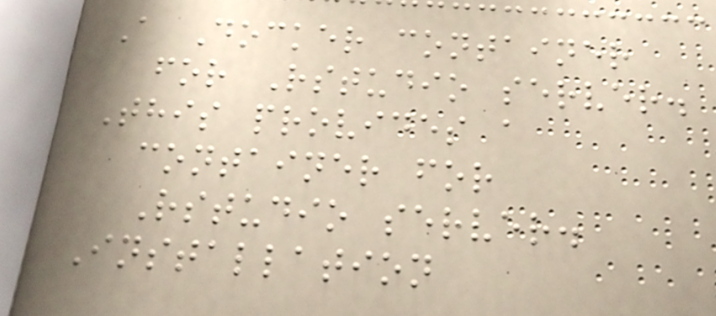A Docker container
for Rstudio server.
This provides a
container for
Rstudio server.
Installation
